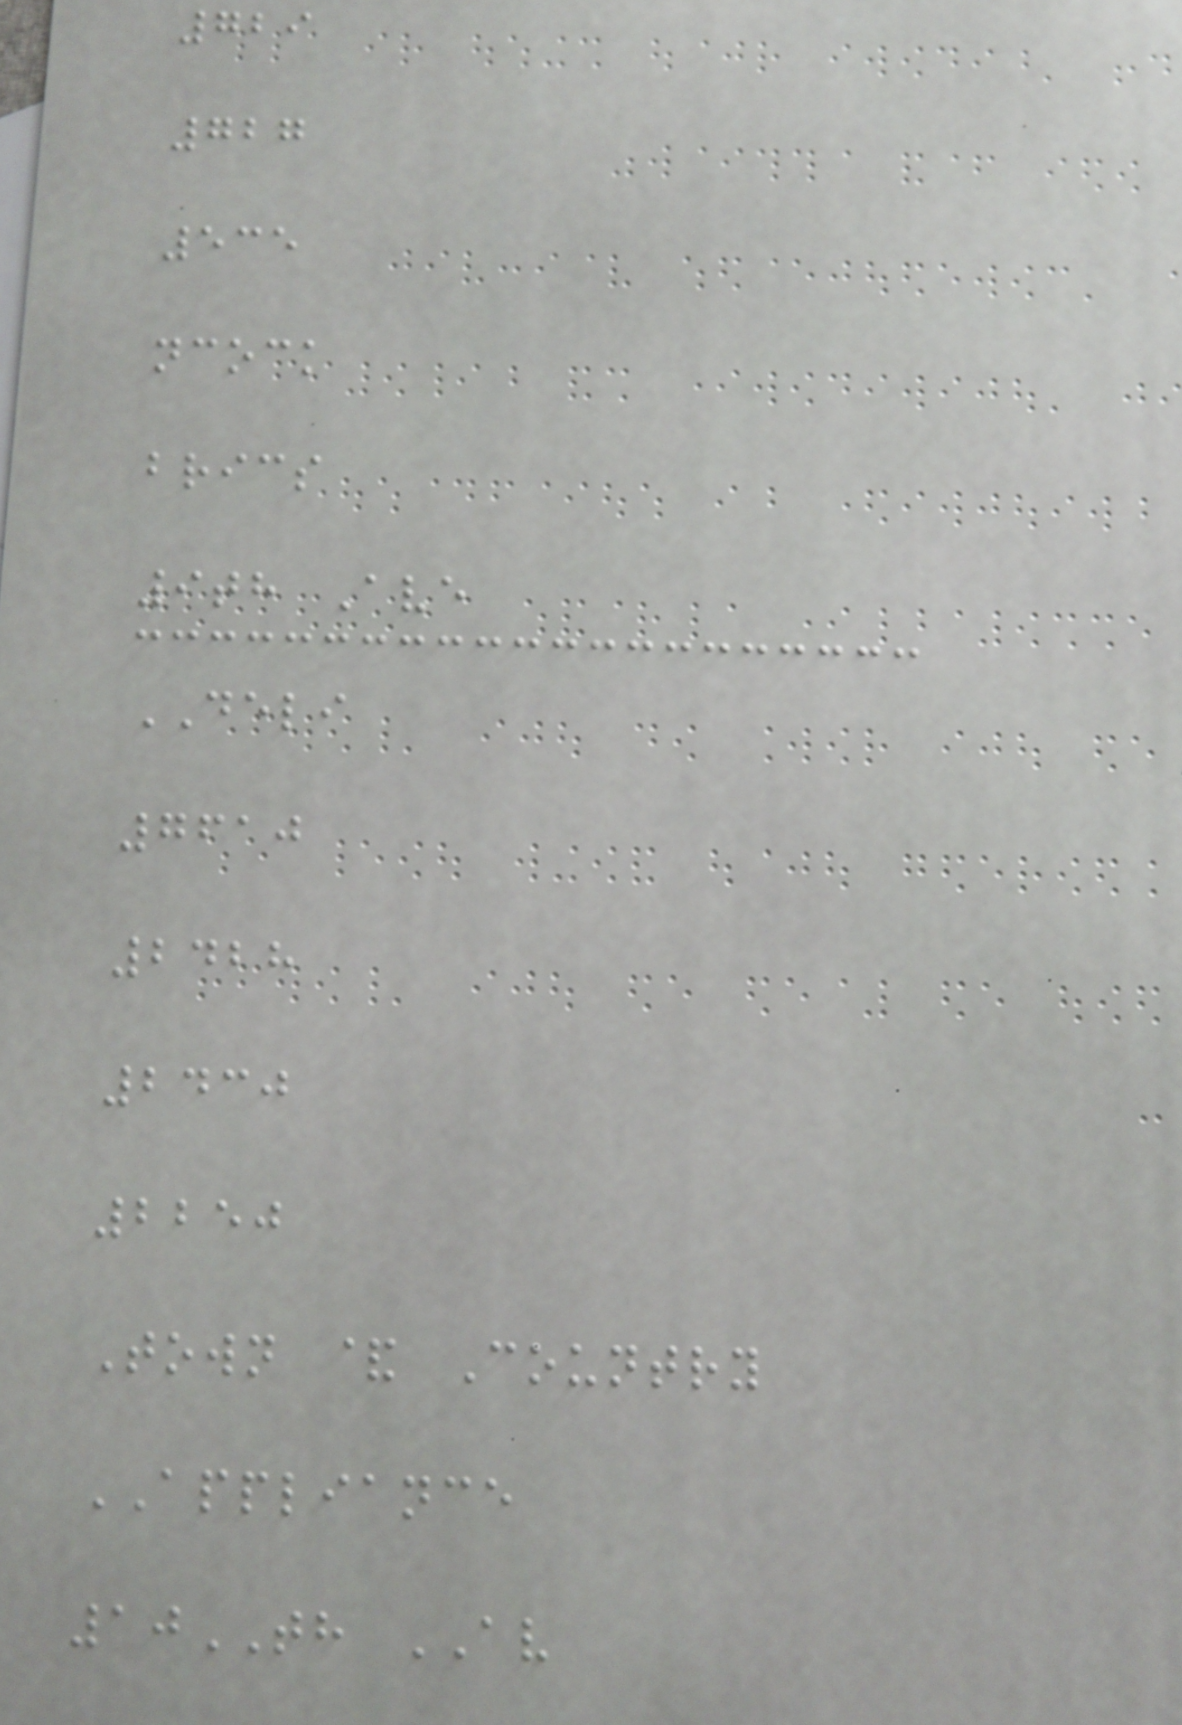729
727
535
ncock
brics
9th Ave
DELI
7610
2428
2430
2250
Town & Country
APPLIANCE
10TH AV
